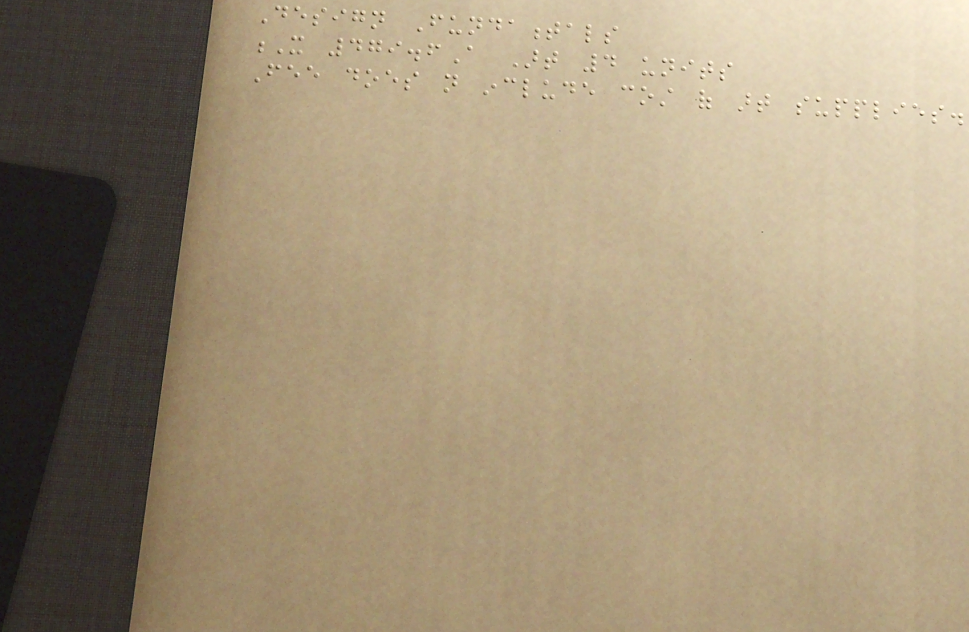Design Fundamentals
X 479.6A Art 4 units
Fee does not include cost of art supplies.
